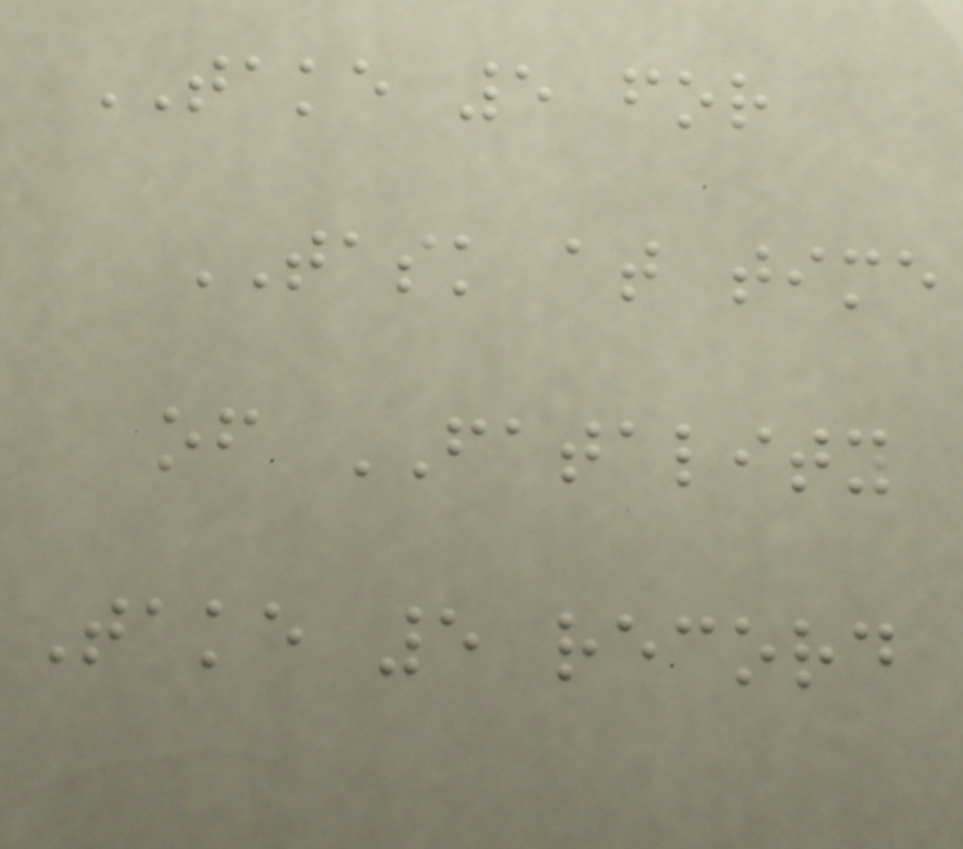TAKE 5 for
TASK at time
of FATALITY
Take 5 record
